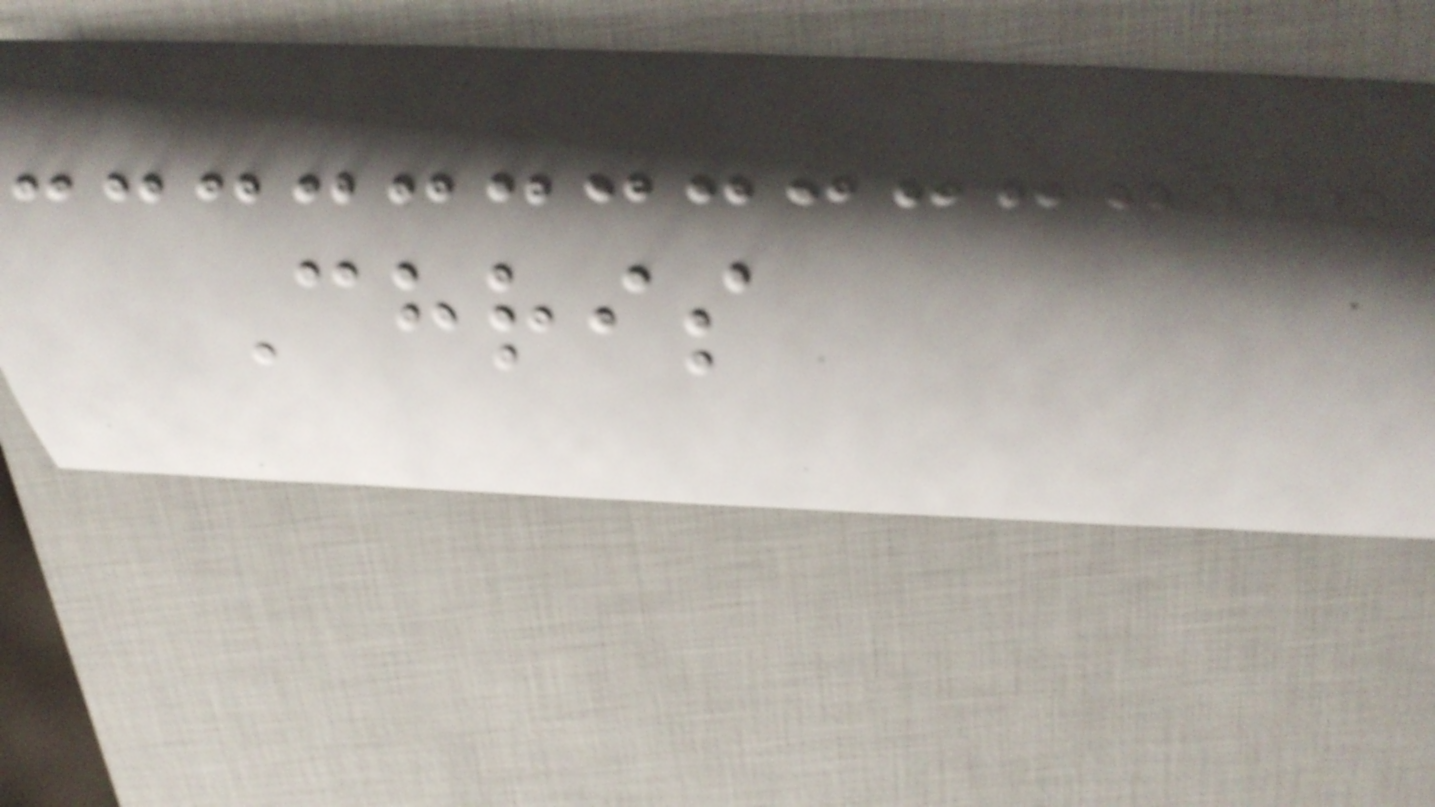Chris
